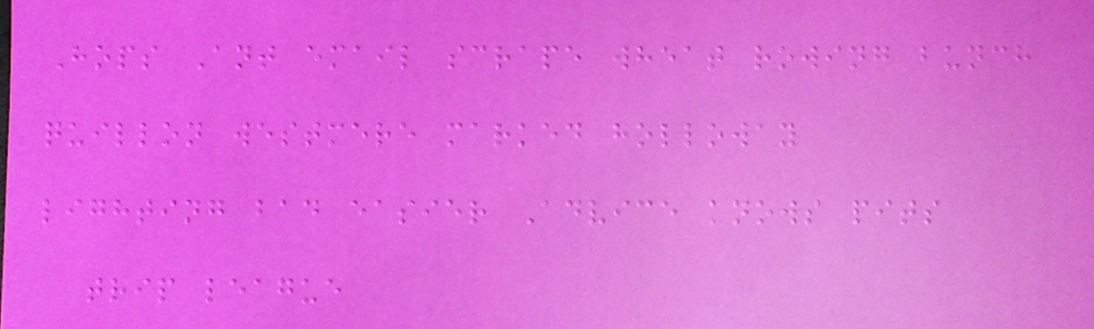Hops Ant email scrape wheat rowing bunch
quillon westmere marked holloway
lighting bad easier Advice knows pits
trip league
